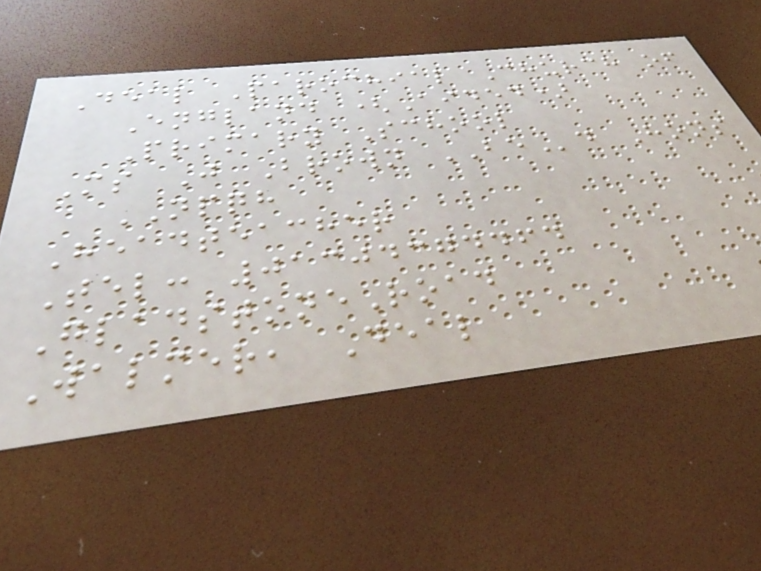Deal Parochial Church of
England (Aided)
Primary School
Ms J Brown BEd Hons
NPQH
Headteacher
Tel: 01304374464
GladstoneRoad
Walmer, Deal
